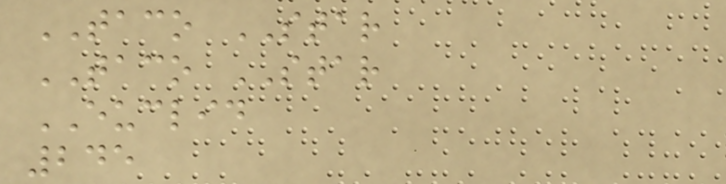TACO STAR
TACO STAR
EUCLID
245
